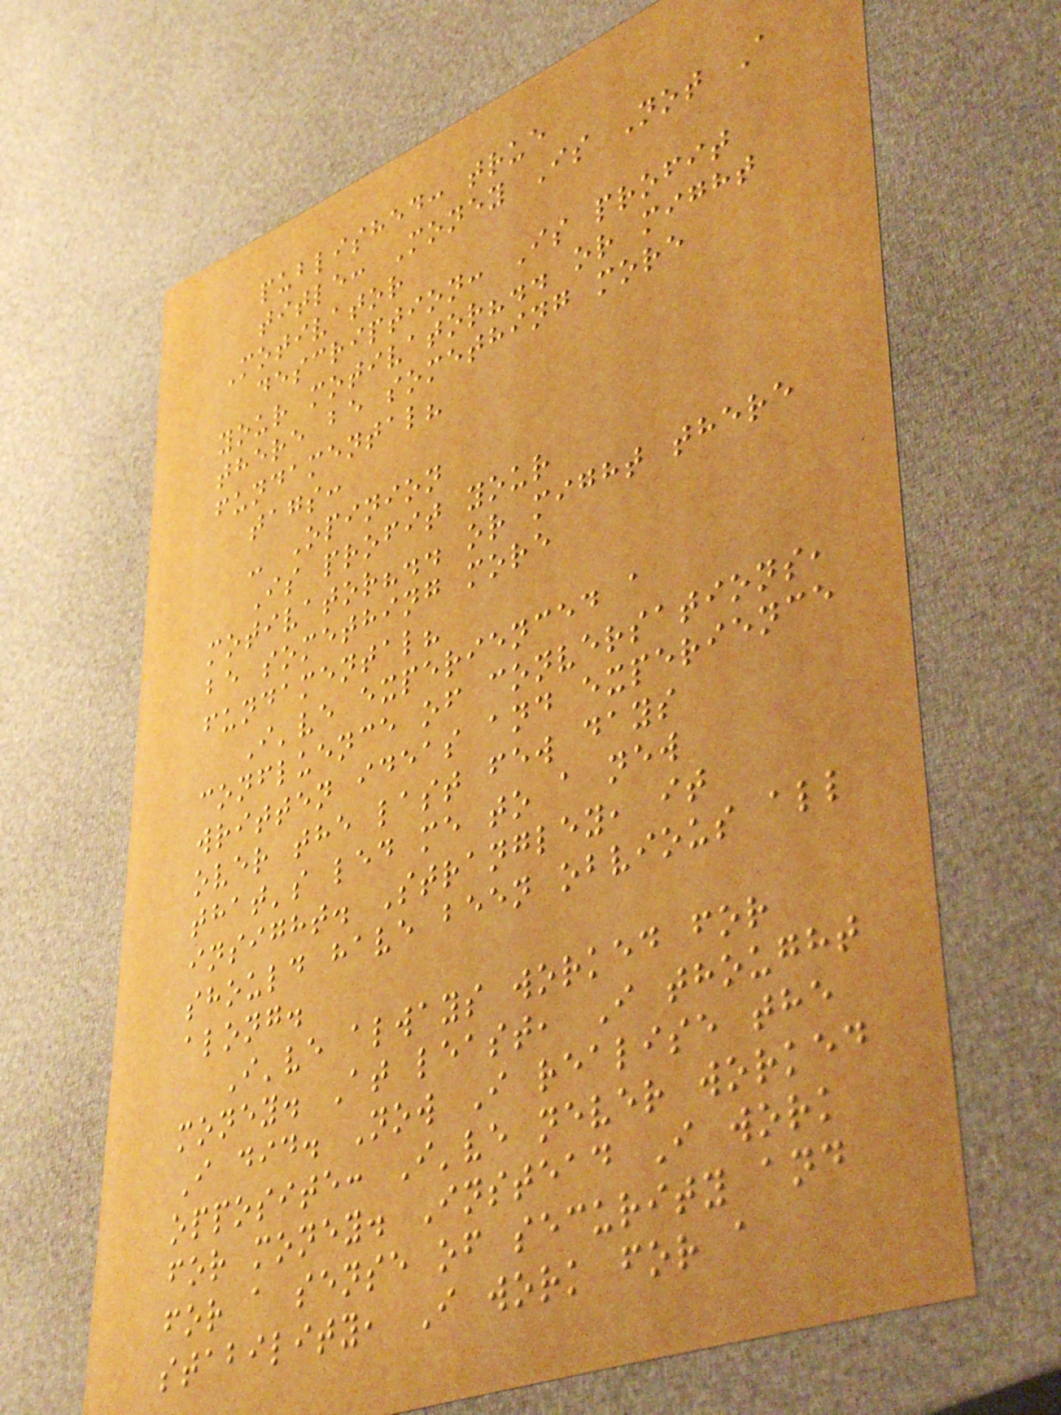published: true
title: Money Is Not A
Motivator
description: Is profit
your motivator?.. or might
there be something more
fundamental?
tags:
- Opinion
Is profit your
motivator?.. or might there
be something more
fundamental?
I've experienced a
confluence of conversations,
written ideas and experience
over the last few days
that's led me to a new
insight. Strangley, it
should have been obvious all
along.
I've always worked for
money. At least, I thought
I did. Now I realise the
opposite: I've never worked
for money. Instead I work
for a sense of security and
stability, I work for a
